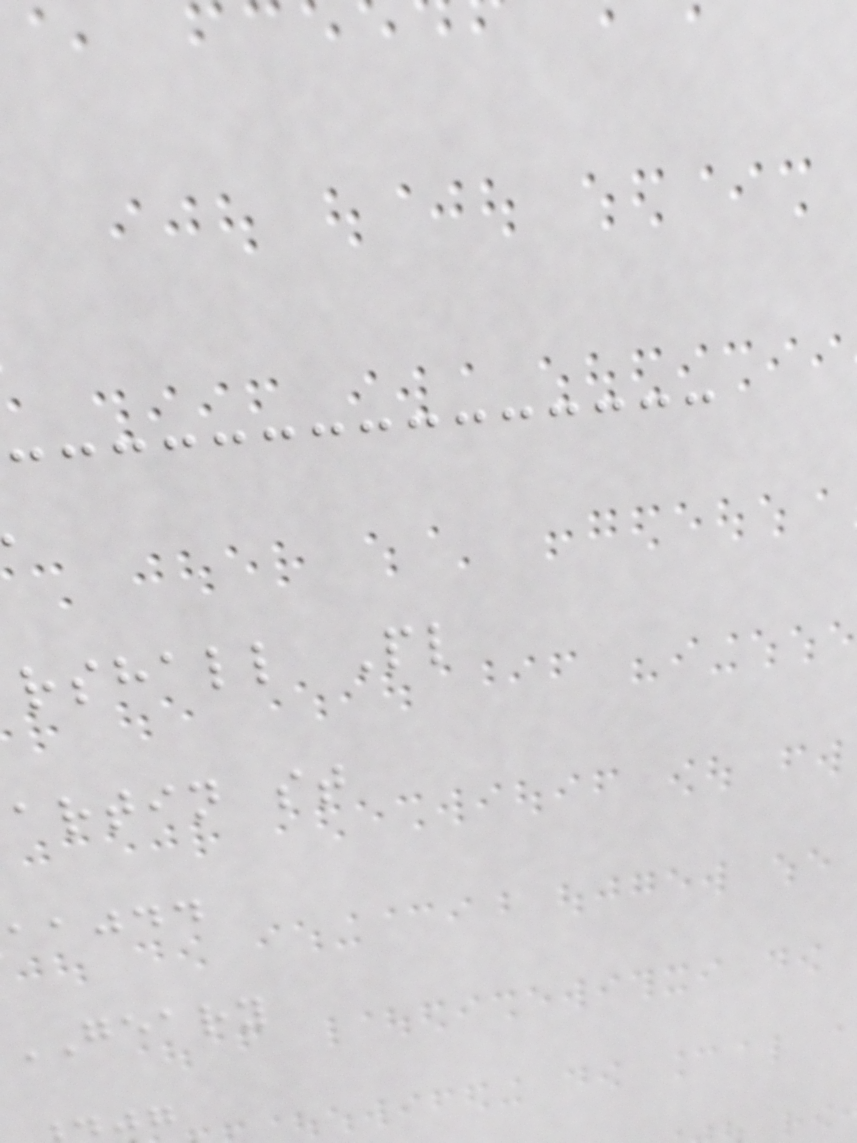rshall Pl
artin st
aajdd
GEARY
